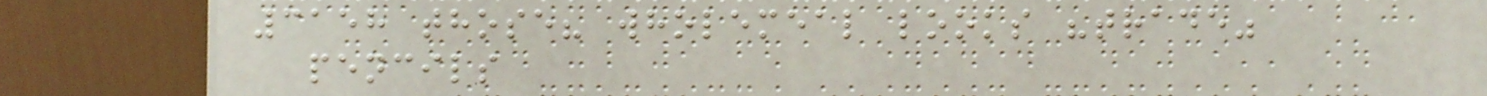3158 those? wholemeal looks "trade"
pencils
